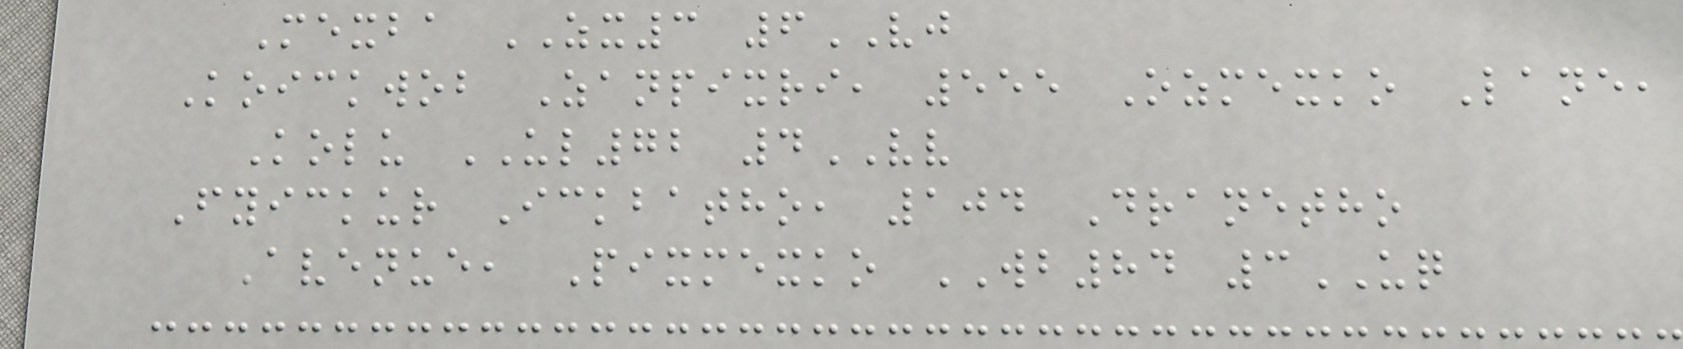Mexba ZX3 6VJ
Koickwob Zanpixri, 555 Ozmexko Lane,
Kolu UL72 4VV
Fyickur Ickbatho, 104 Dranetho
Avenue, Pixmexko WB84 3UQ
